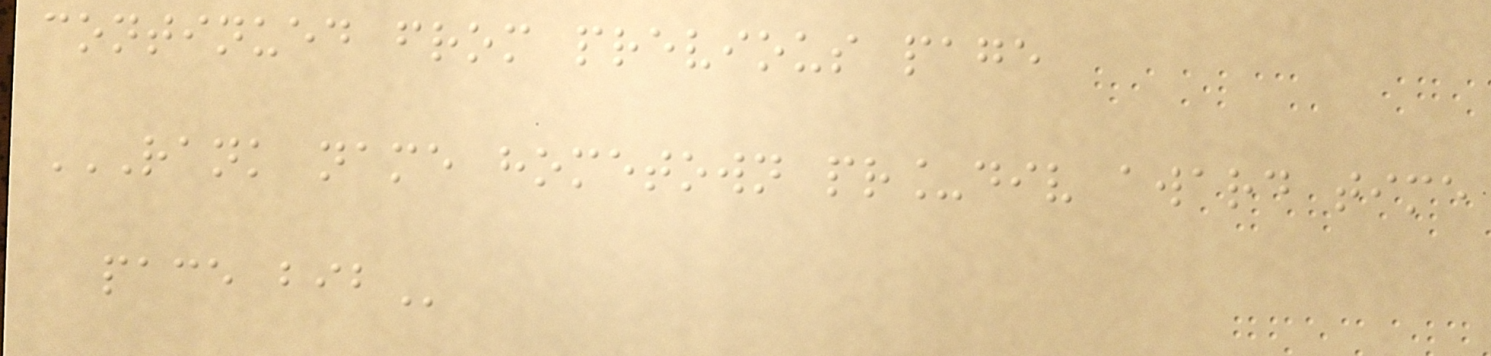continued from previous page
RANK NAME HOMETOWN PR_DIV AWARD TIME
PACE BIB
